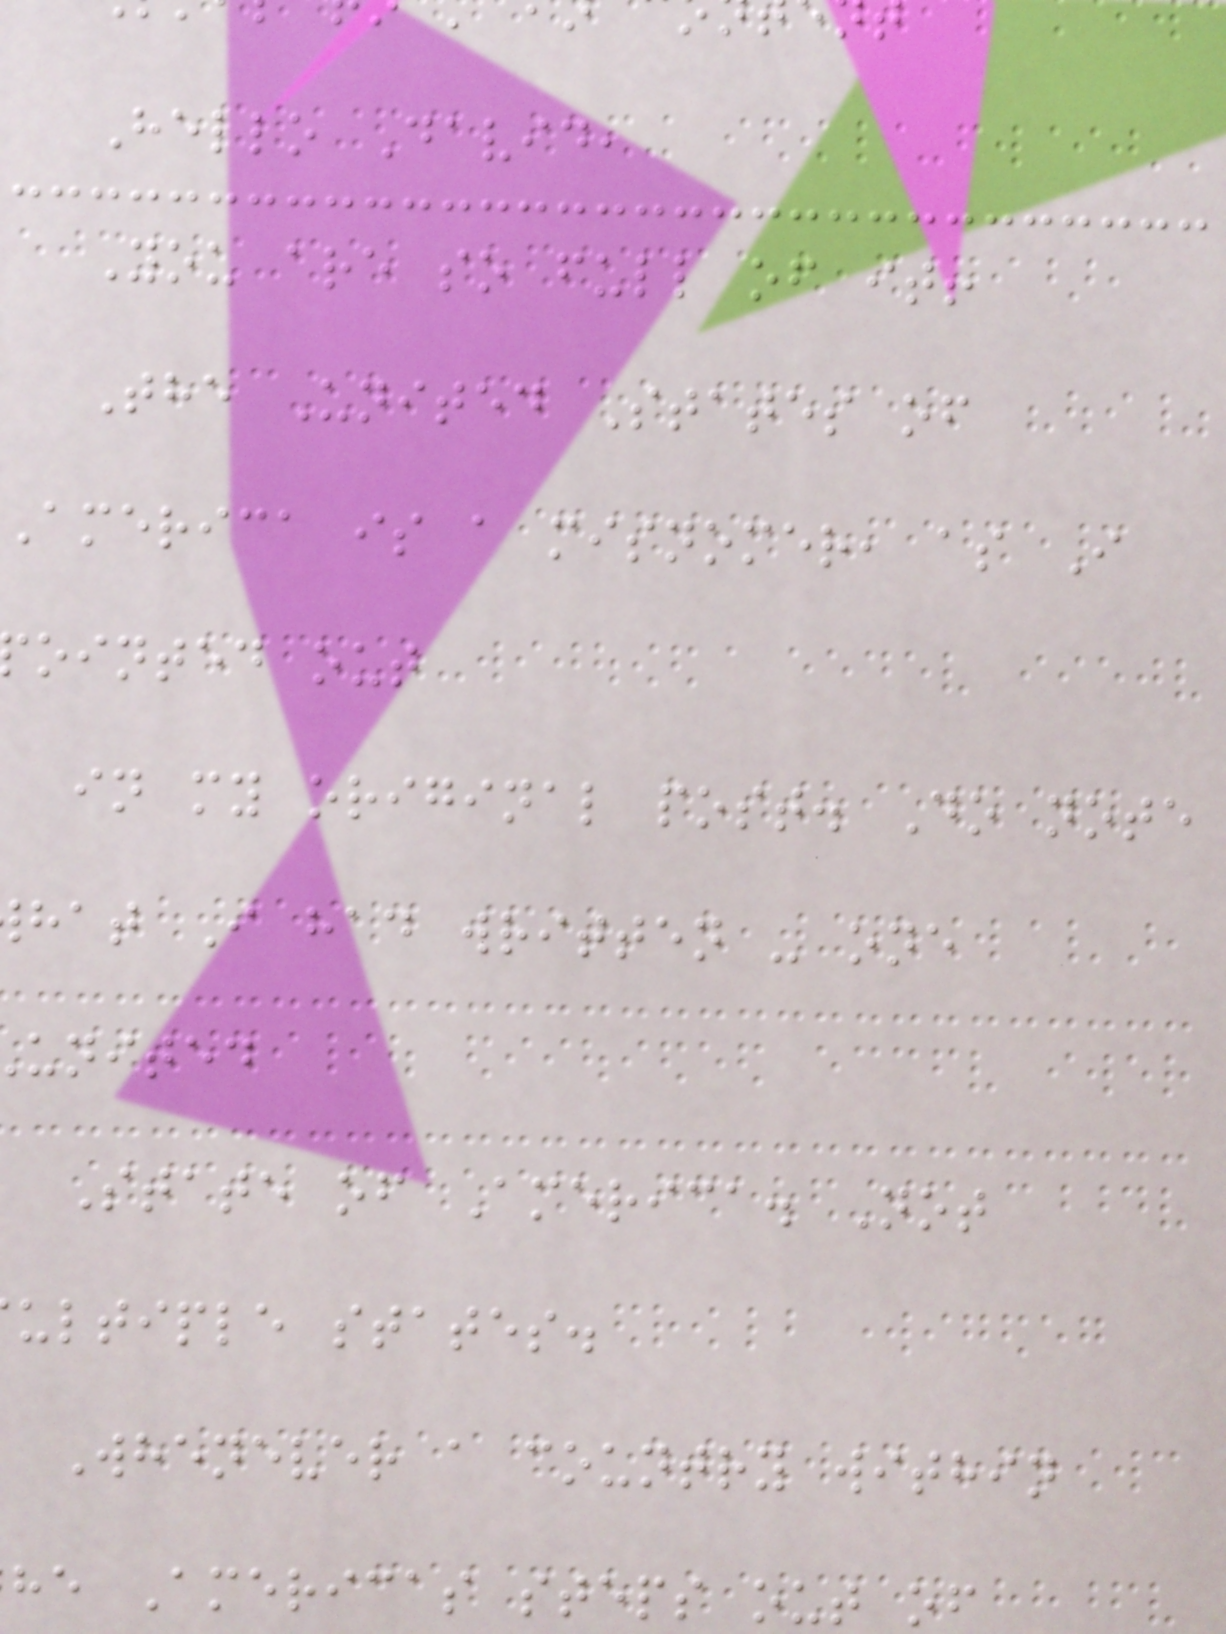Hello David,
You are so full of it!
The United States of
America is a misnomer, as I
ointed out
in my original post. Do note
hat I had written - one
united
State of America. Not
ultiple states.
Whenever a country within
he Americas steps out of
